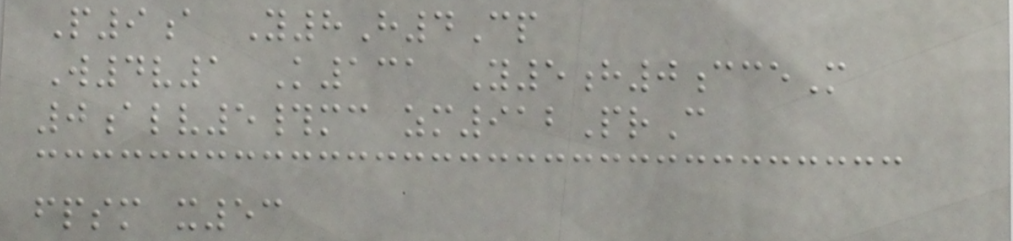P9a Y8H4Cp
W4v1 K131 Y5h0cceM
0alv5#mc zm912PrC
fpsm x53
